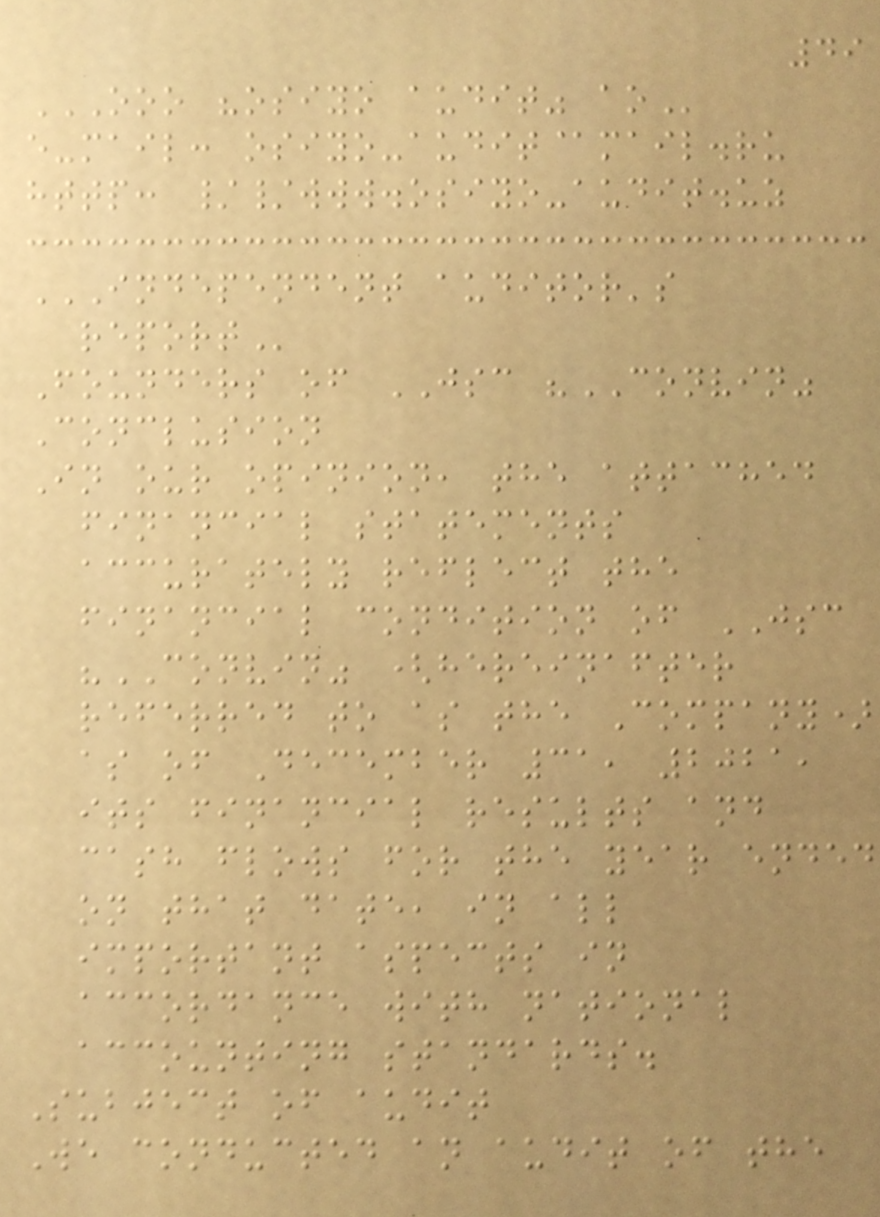49
OOO "OSIYO AUDIT" AO
e-mail: osiyo-audit@mail.ru
http: //www.osiyo-audit.uz
INDEPENDENT AUDITOR'S
REPORT
Founders of JSC "CONVIN"
Conclusion
In our opinion, the attached
financial statements
accurately reflect the
financial condition of JSC
"CONVIN" (hereinafter
referred to as the Company)
as of December 31, 2021,
its financial results and
cash flows for the year ended
on that date, in all
important aspects in
accordance with national
accounting standards.
Subject of audit
We conducted an audit of the
